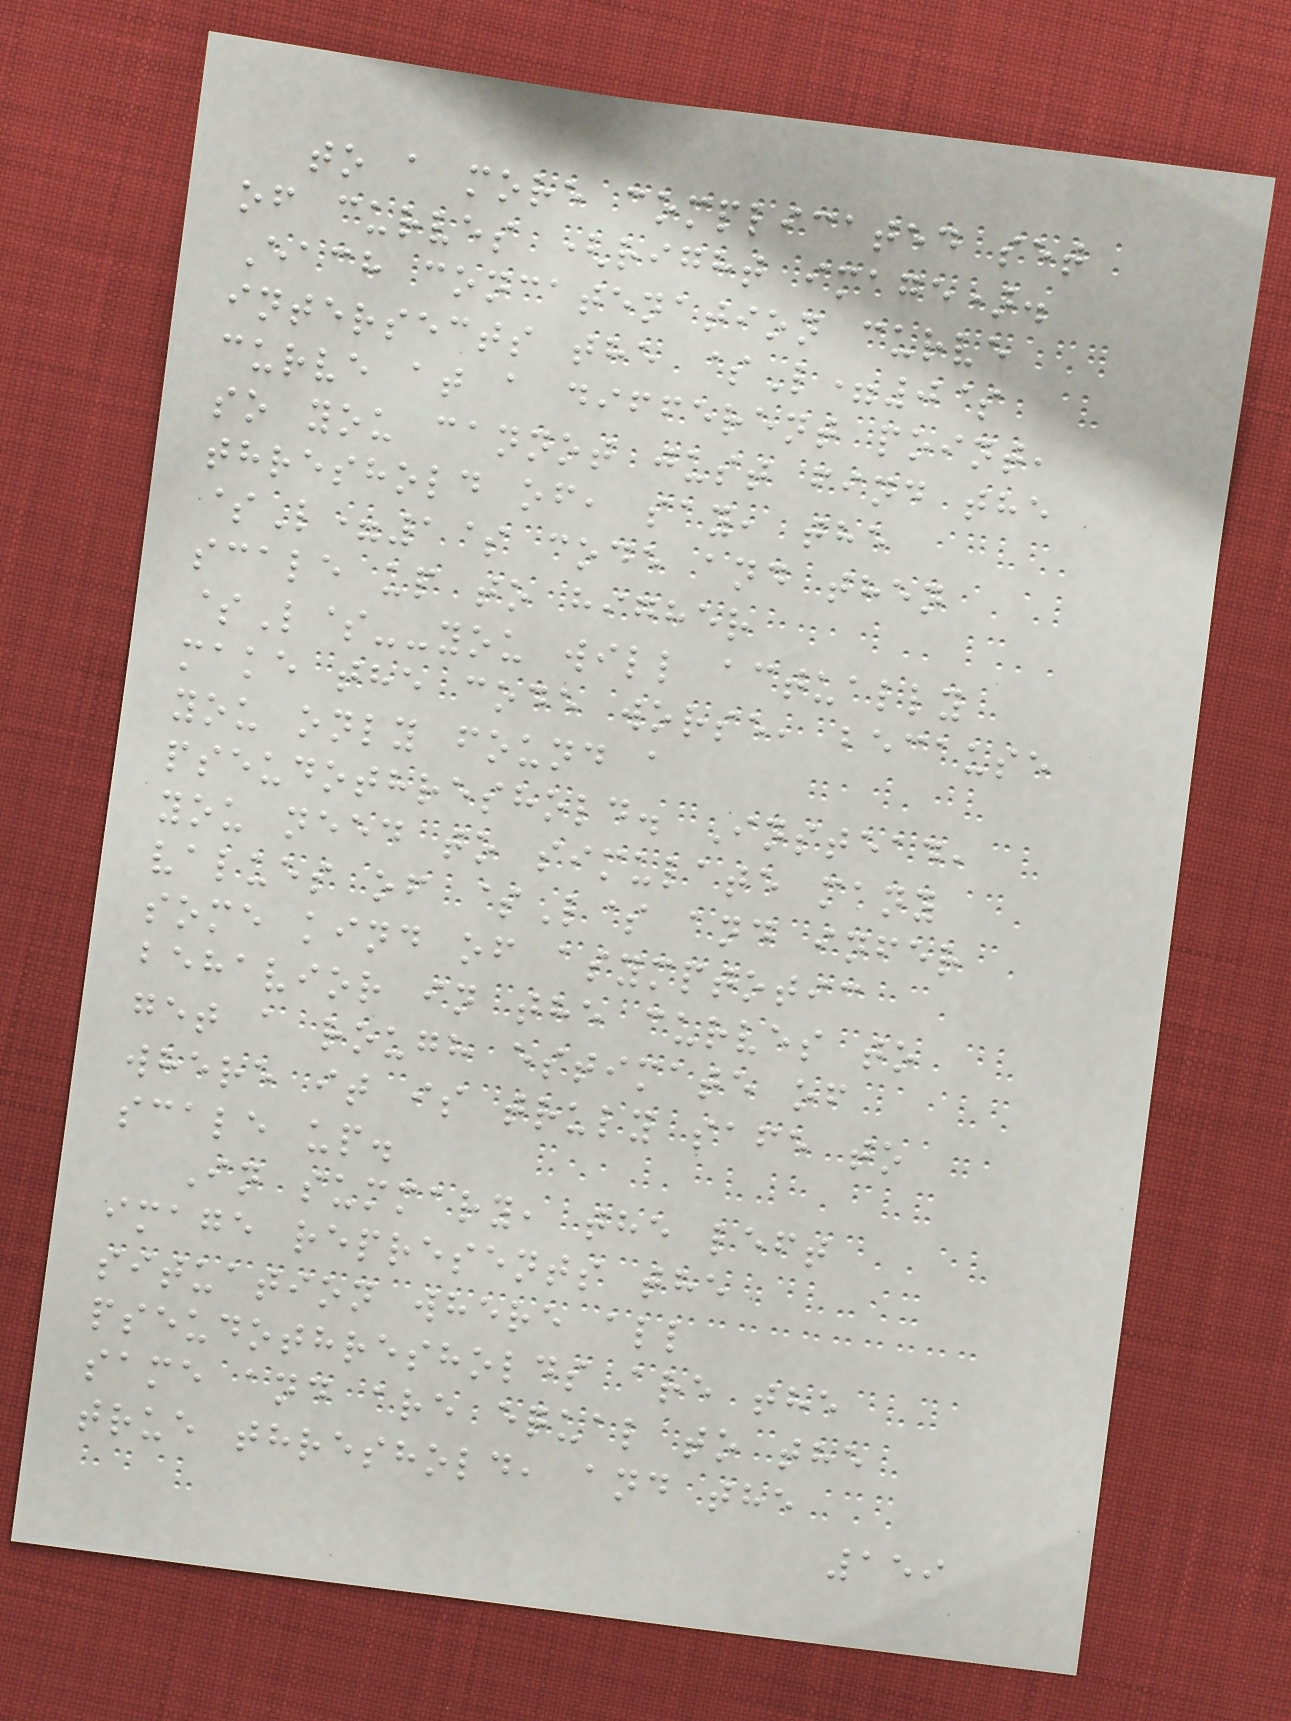to a more complicated set
of curves (right image).
Each concatenation curve
intersects the $L=0$
curve at a different point,
so you cannot just find the
threshold of, say, the
$L=1$ code and then
scale up to higher
$L$--you will actually
make the code worse, because
you only found a
pseudothreshold. Instead,
you need to simulate many
values of $L$ and infer
some kind of asymptotic
behavior in the curves to
get a rough estimate of
where it is truly safe to
scale up.
In summary, the left
image represents the
situation where all
pseudothresholds are the
same and are equal to the
true threshold, and the
159
